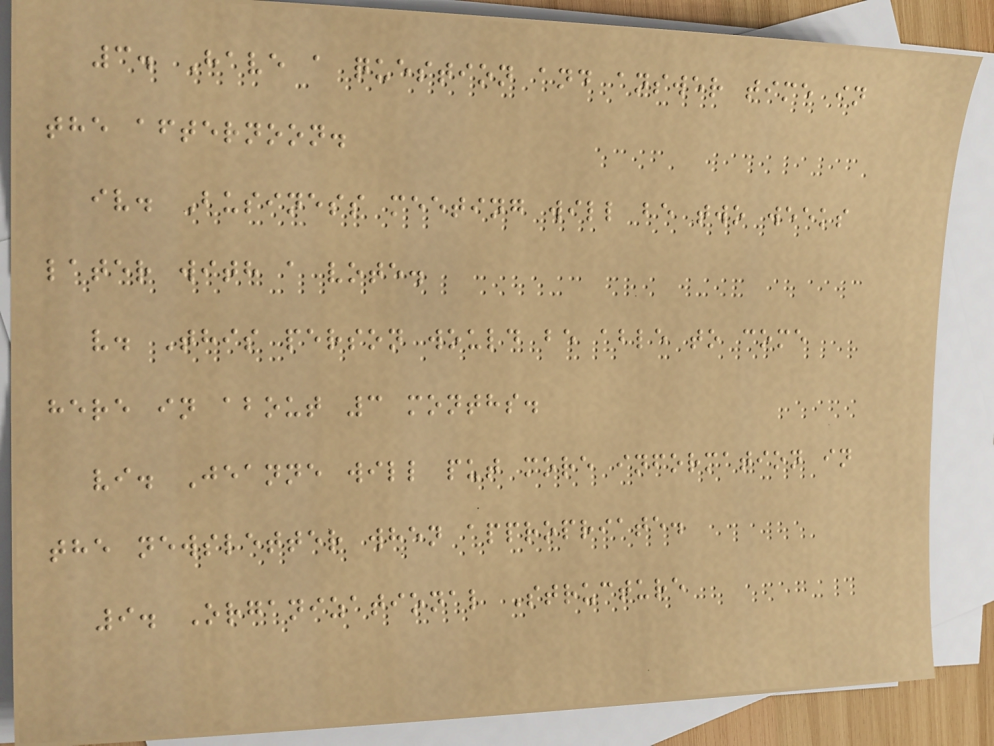3. Have a question and answer time in
the afternoon.
iv. Business meeting will be two weeks
later with a vote.
v. This person would be able to come
here in about 3 months.
vi. Jeanne will put more information in
the newsletter when appropriate.
9. Organizational Structure
